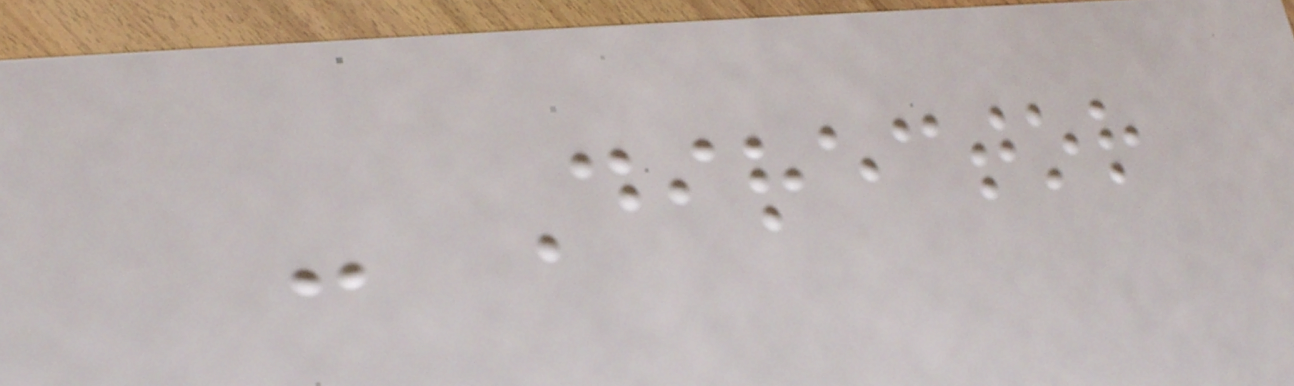- Director
